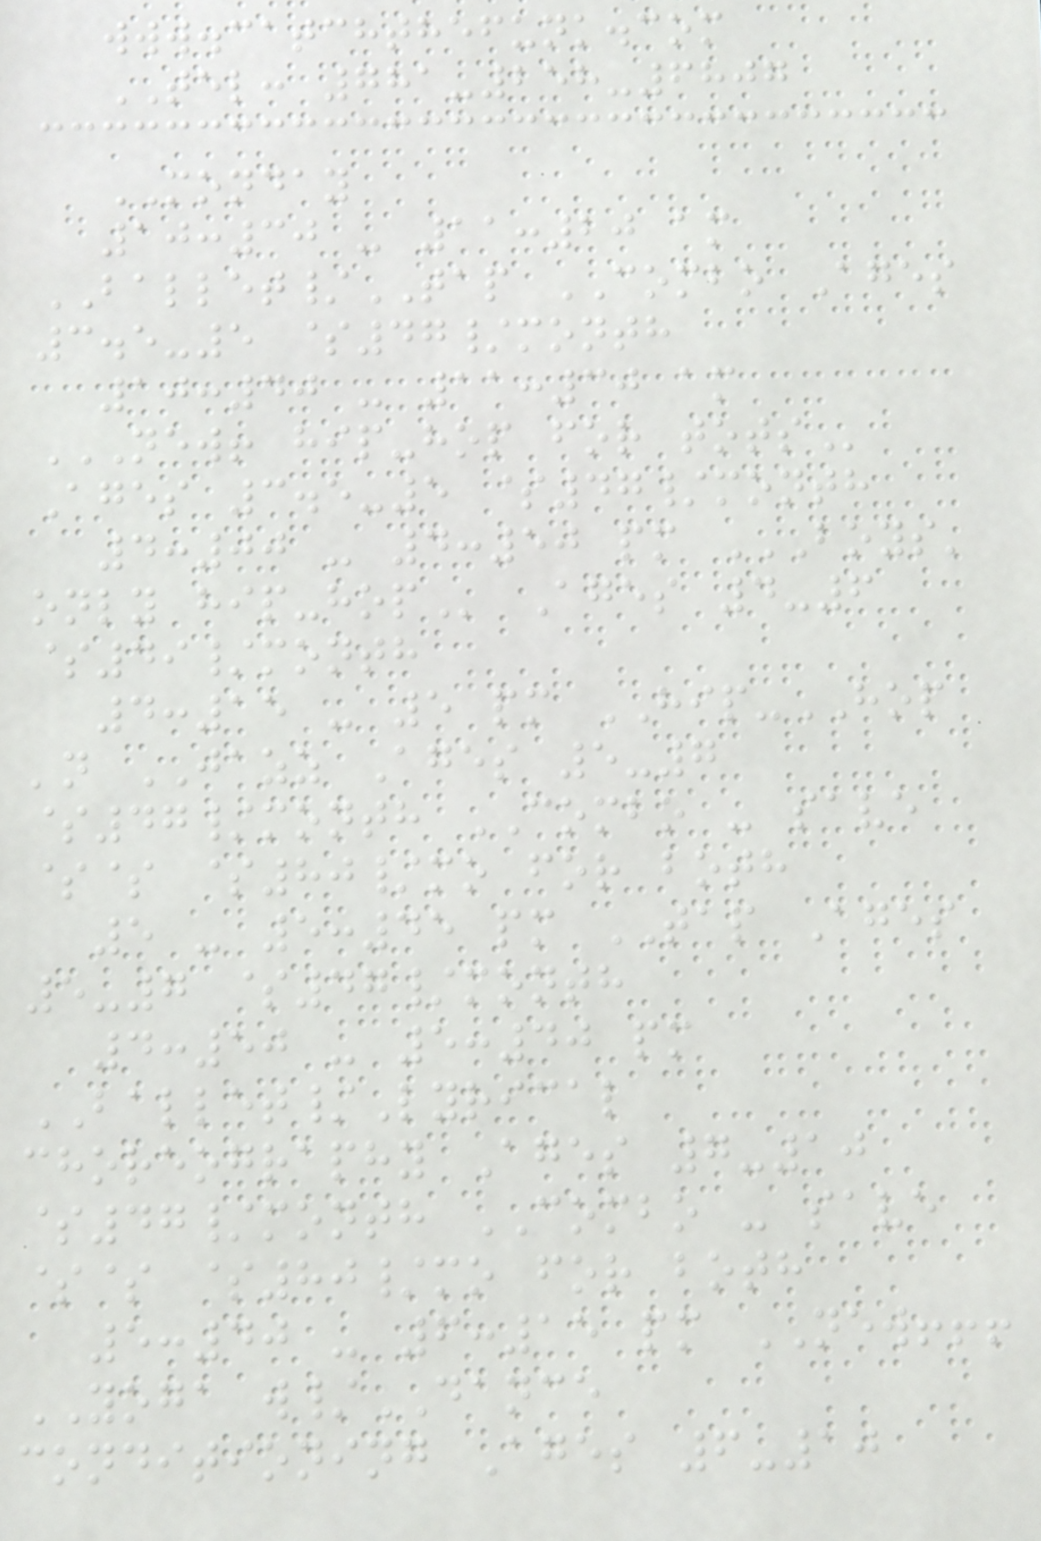www.catchthefunk.com
TEL: 781-258-6807
MONDAY
10:30 - 11:20 am
BALLET/TAP COMBO Ages
3.5-5 $47/month
10:40 - 11:30 am
NEW! HIP-HOP FOR TOTS
Ages 3.5-5 $47/month
4:00 - 4:50 pm BOYS'
ONLY HIP-HOP Ages 4-6
$49/month
4:15 - 5 pm HIP-HOP
'n JAZZ Ages 5-7
$47/month COMBO - save
$$ $80/mo for both
5 - 5:45 pm TAP Ages
5-7 $47/month
4:50 - 5:40 pm
BALLET/Lyrical
choreography Ages 7-10
$47/month COMBO - save
$$ $80/mo for both
5:40 - 6:15 pm NEW!!!
YOGA w/DANCE
conditioning Ages 6-10
